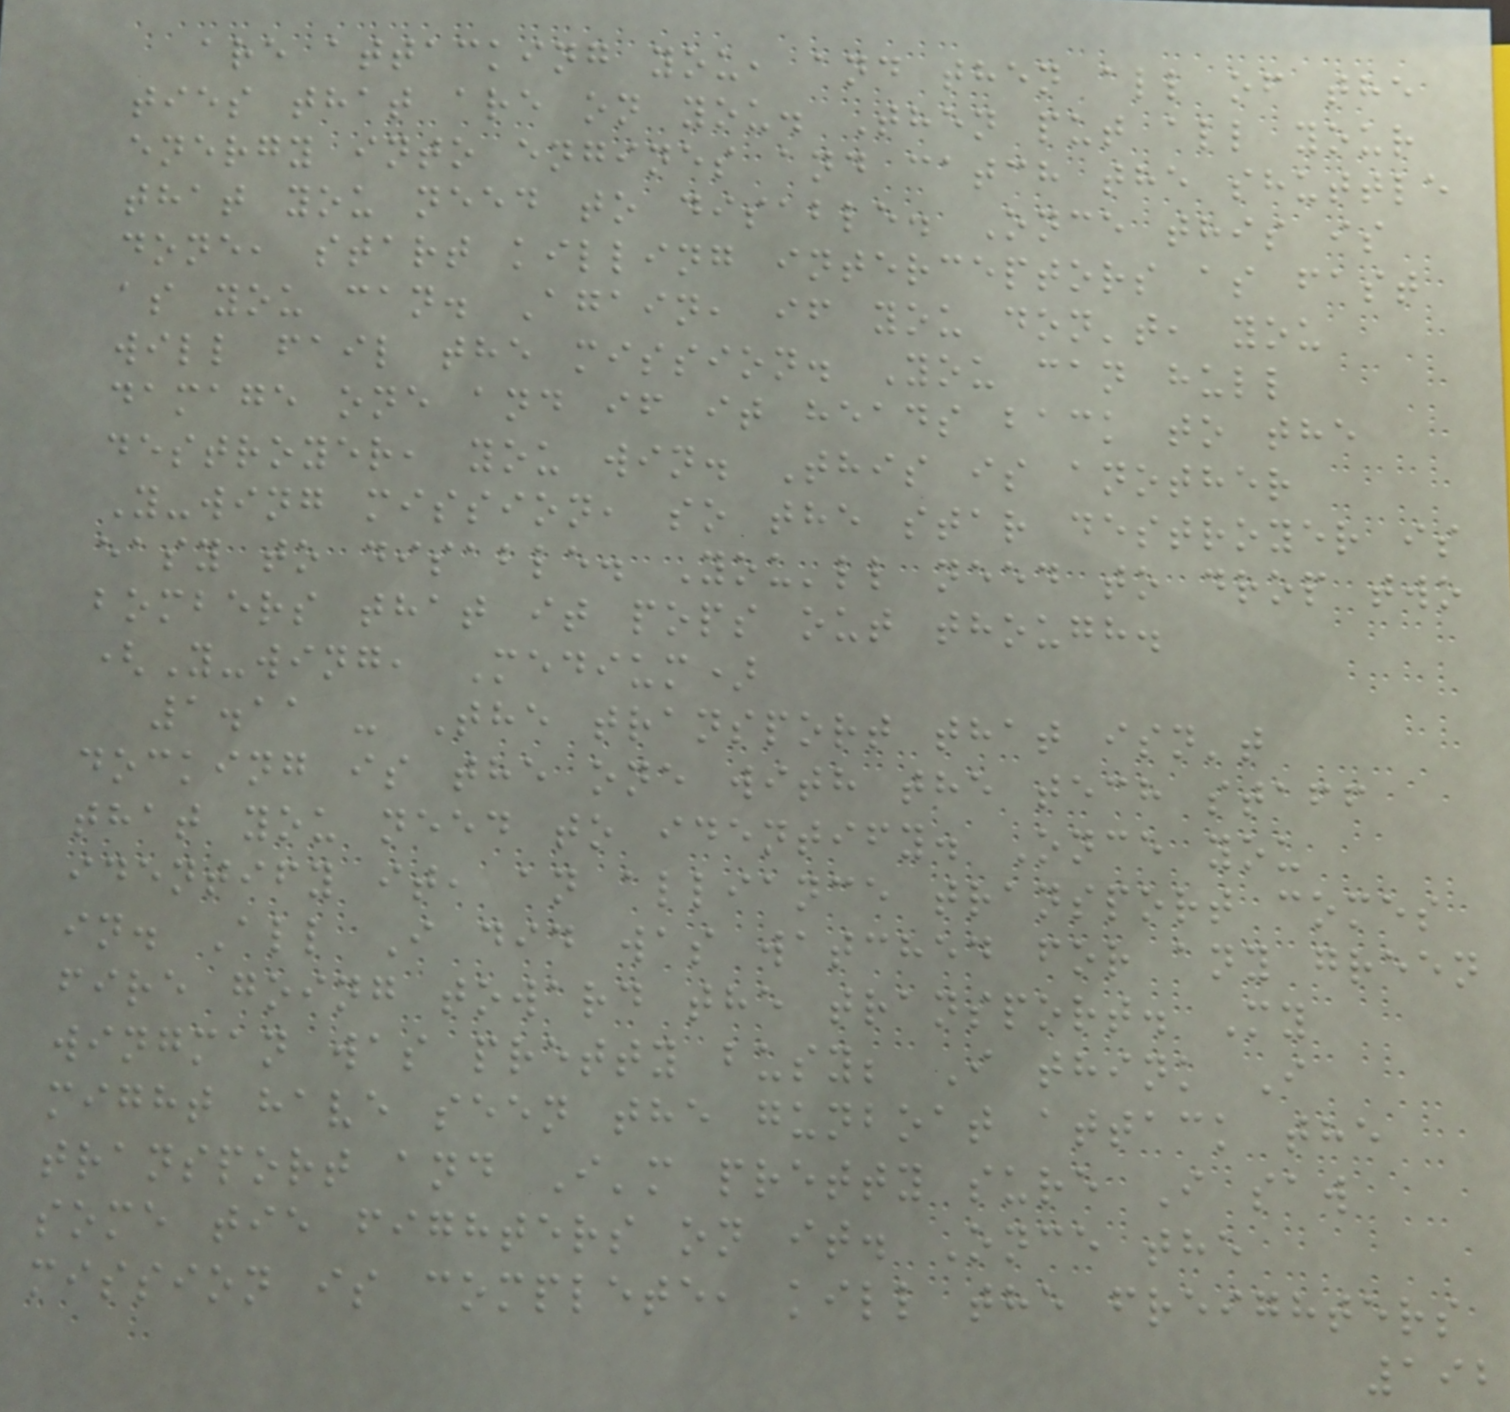are attacking you, and then all of the
ties that are on you. Then put all your
energy into engines and catch the shuttle
that you need to disable. Once this is
done, start killing interceptors as fast
as you can. Again, if you don't, you
will fail the mission. You can hull
damage one and if it heads back to the
destroyer, you win. This is another
Y-wing mission, so the star destroyer is
easy to disable. You'll need to drop two
bombers that it pops out though.
(Y-wing, Medium)
1.11 - The transport that isn't
docking is the one with the tech staff
that you need to identify. Once you
identify it, an alliance transport comes
in. All I did was watched for any green
fire going toward the transport. My
wingman was pretty busy; I think I
might have seen the gunboat attack the
transport and I'm pretty sure I saw
some tie fighters on it. Once the
mission is complete, kill the freighters
192
